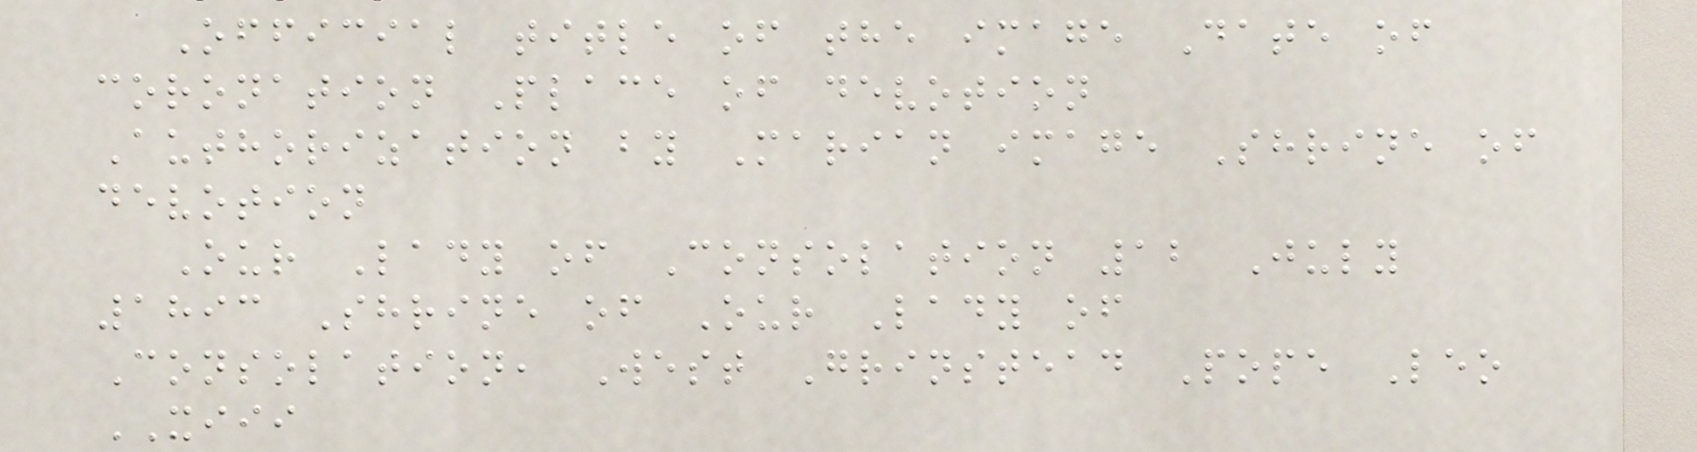Official title of the image Date of
coronation Place of devotion
Authorization by Marian image Shrine of
devotion
Our Lady of Consolation 12 July
1893 Shrine of Our Lady of
Consolation, West Grinstead Pope Leo
XIII
